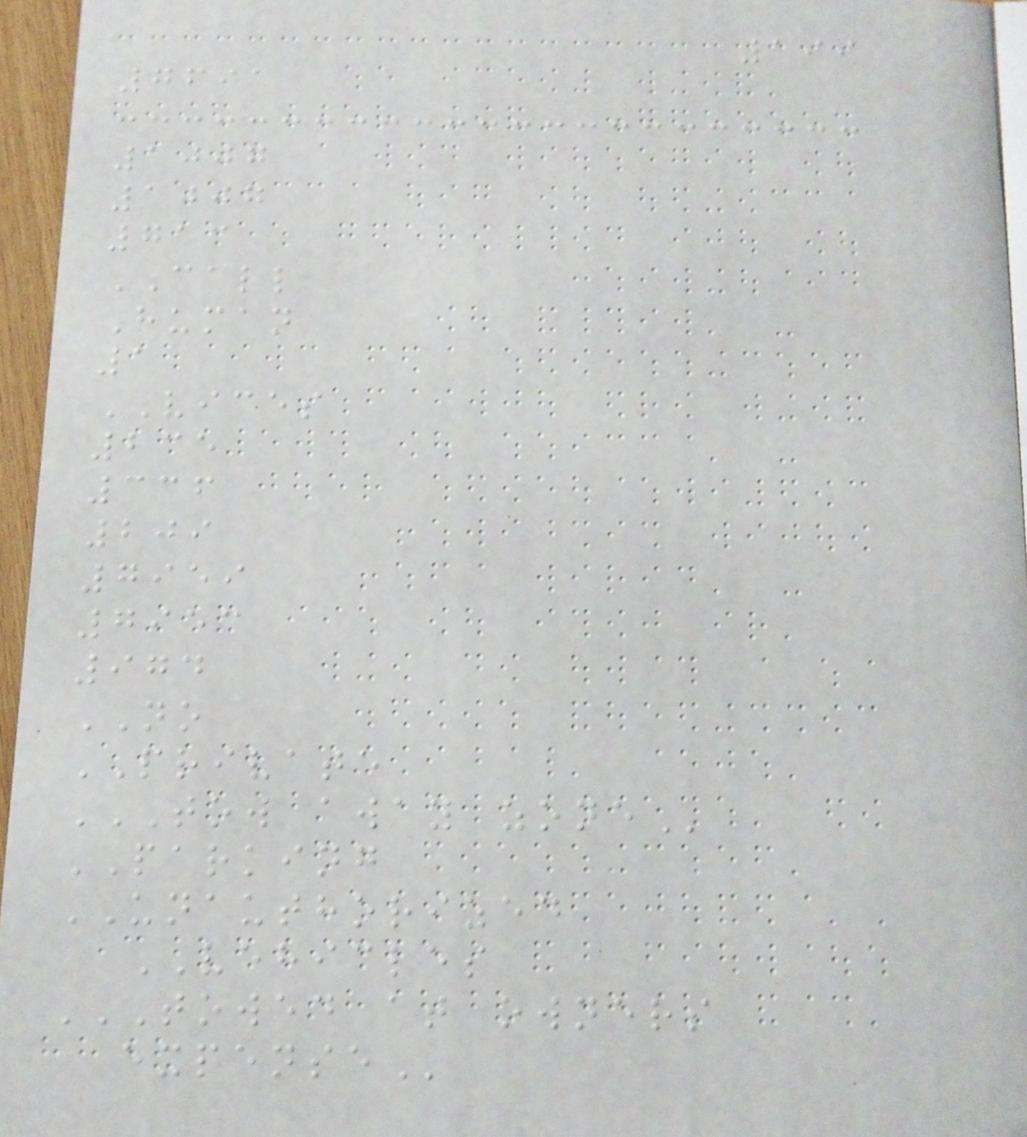199
7691
1007
1007
713
CALL
Human
1
VICES
235
336
209
7959
7953
974
NO
PRIVATE
TOW AWAY ZONE
PARKING
UNAUTHORIZED
VEHICLES
TOWED AT OWNERS
EXPENSE
